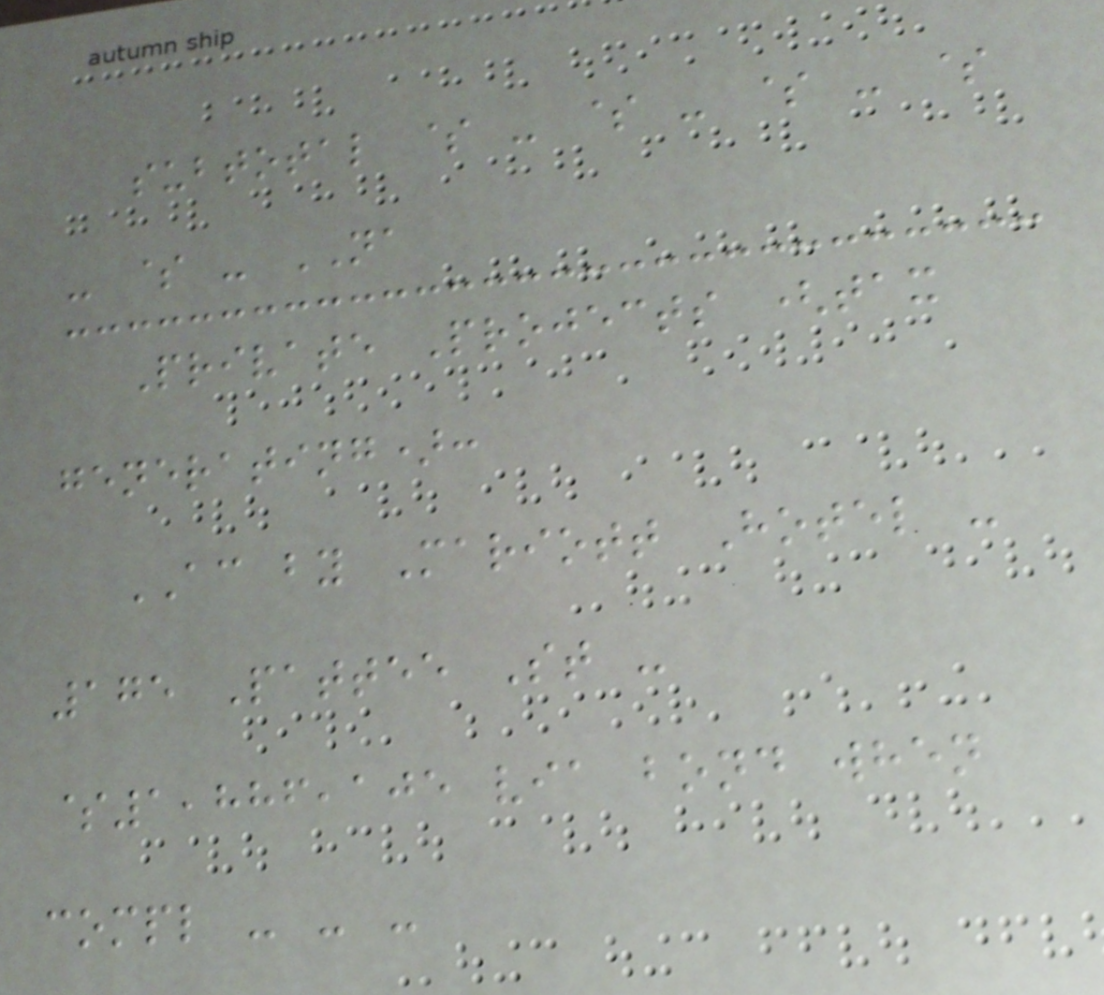subtotal $ - $ - $ - $
- $ - NA
Private Projects (tax
generating):
AC by Mariott Hotel -
175 Pattee St -
$1,886,105 via bond when
compl - - -
